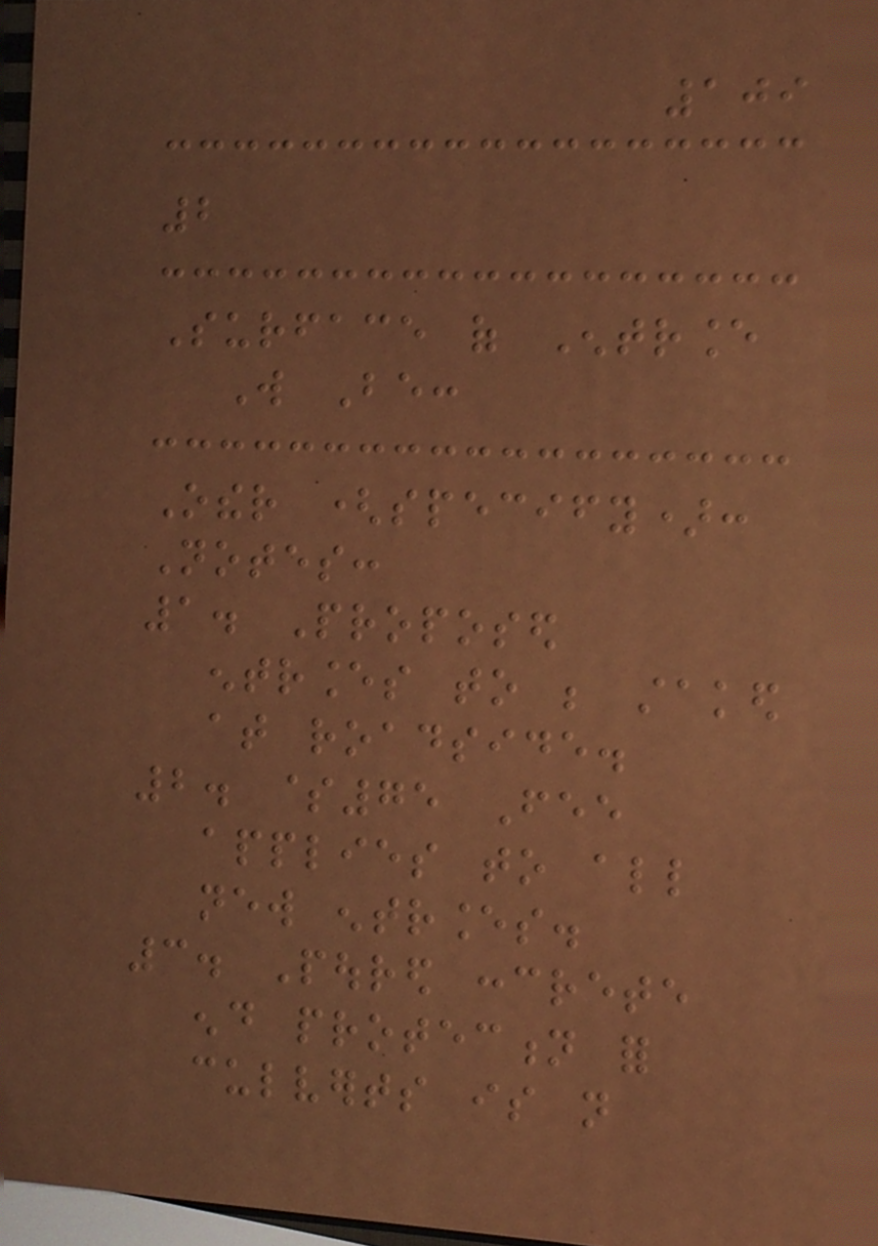109
2
Surface of Entrance
Will Be:
Other (specify):
Notes:
1. Proposed
entrances to be staked
at roadside.
2. $75 Fee
applies to all
new entrances.
3. Poured concrete
end protection for
culverts is not
